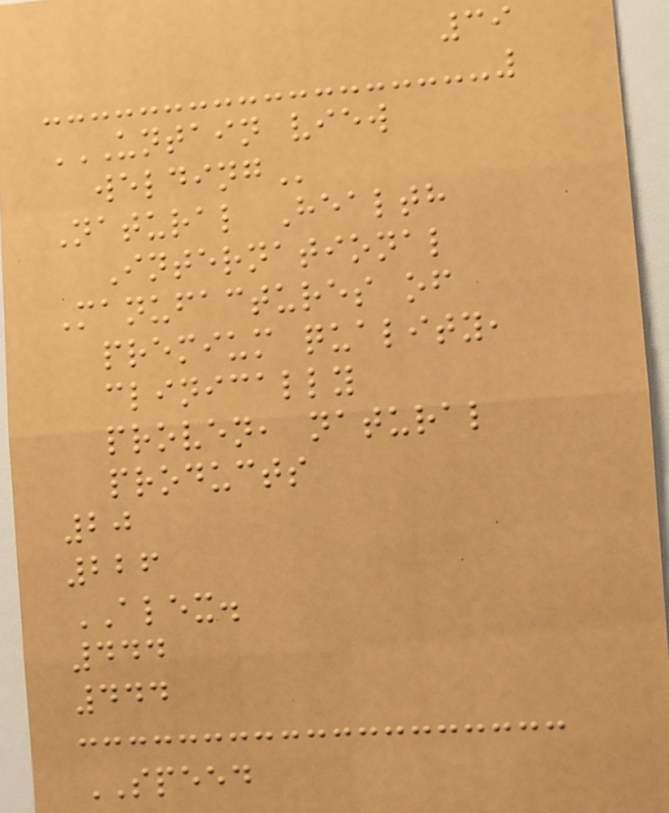39
UNTAIN VIEW
WELDING
Natural Health
International
Manufactures of
premium quality,
clinically
proven, natural
products
20
226
ALEX.
444
444
SPEED
